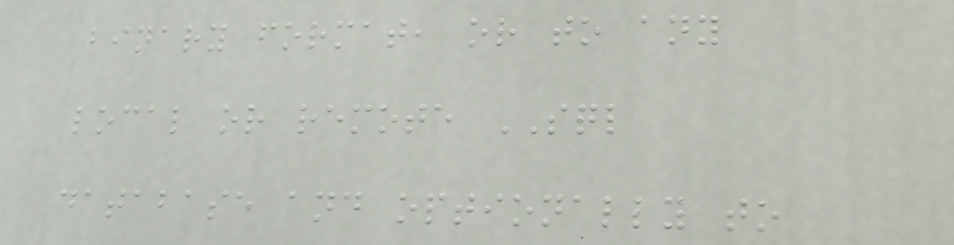binary format, or to any
local or remote SQL
database and optionally to
